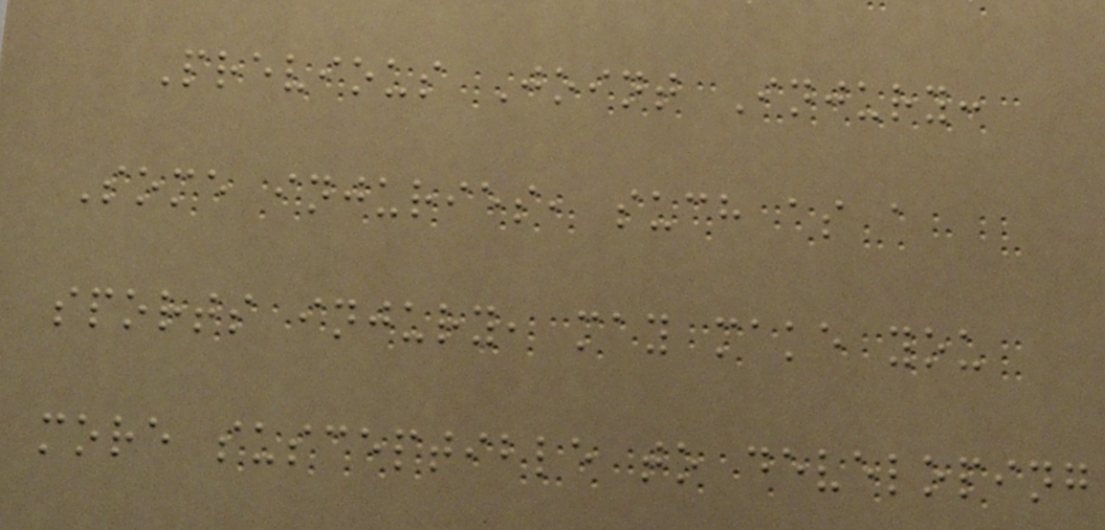Previous Joint Injury:
Some injuries, such as a
sports injury, may make you
more susceptible to developing
